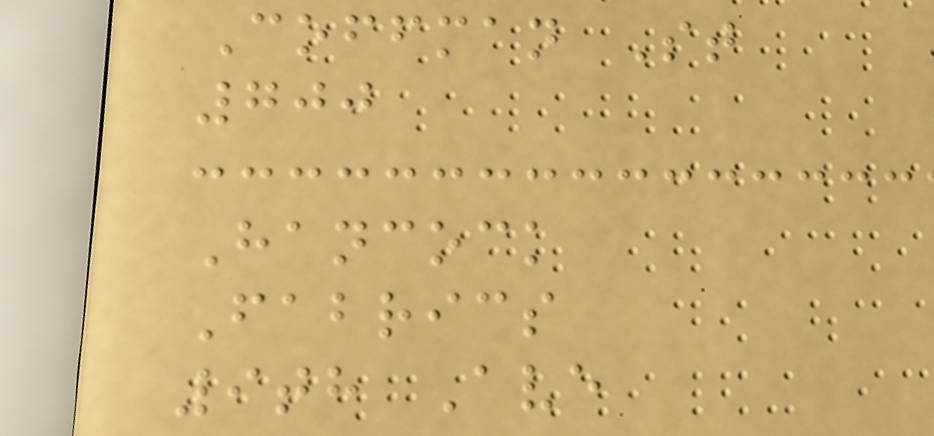Coffman St
700
Hancock
Fabrics
9th Ave
